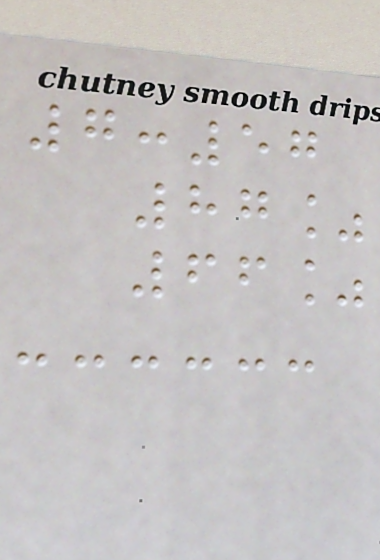7:57
87%
66%
